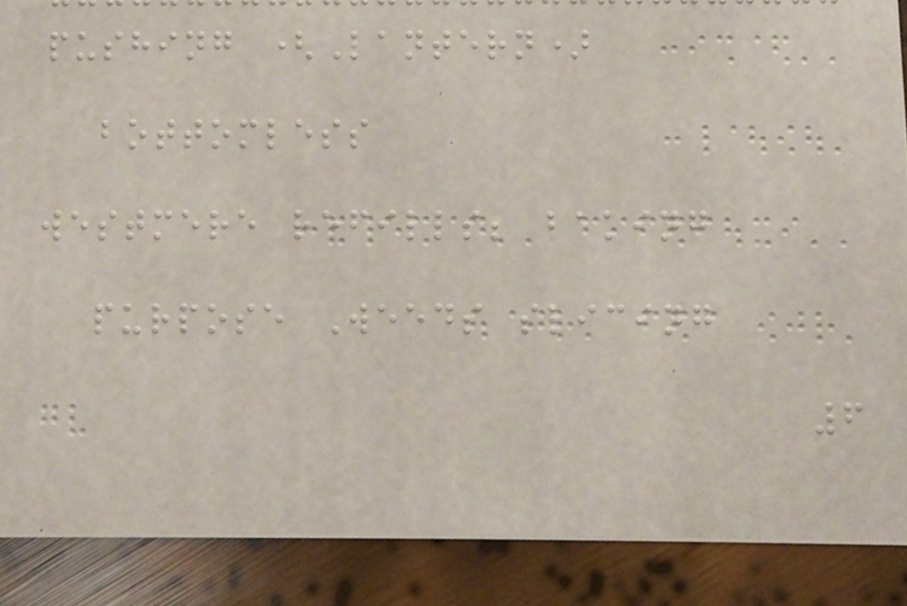pushing (Lantern)
bottomless
westmere refills; baking
purpose Weeds slicing
6
